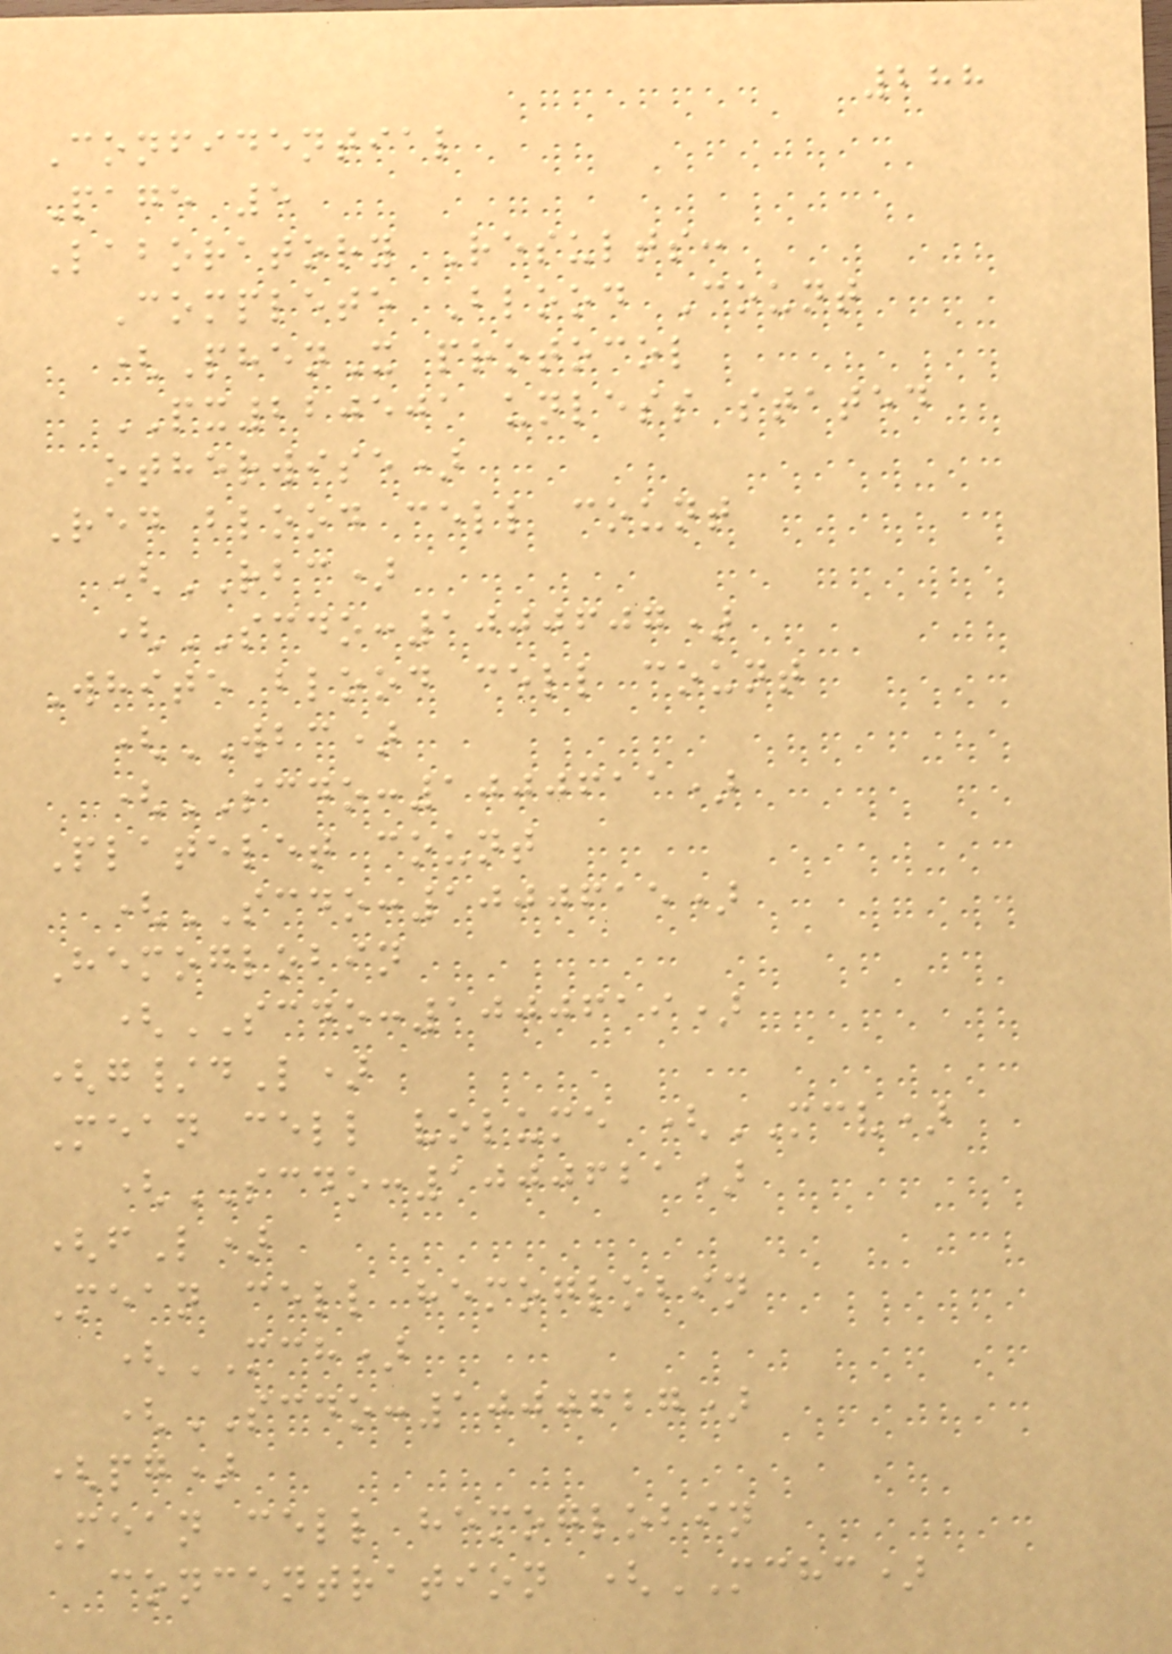288
Confidential
Page 5
Laboratory Results:
Complete Blood Count
(PhenX protocol
PX220501 unless stated
otherwise)
Red blood cell count
(RBC)
(SCDO:1000607)
White blood cell count
(WBC)
(SCDO:1000611)
Platelet count
(SCDO:1000615)
Hemoglobin
(SCDO:1000619)
(g/dL)
Mean cell volume (MCV)
(SCDO:1000621)
(fL)
Mean cell hemoglobin
(MCH)
(SCDO:1000627)
(pg)
Mean cell hemoglobin
concentration (MCHC)
